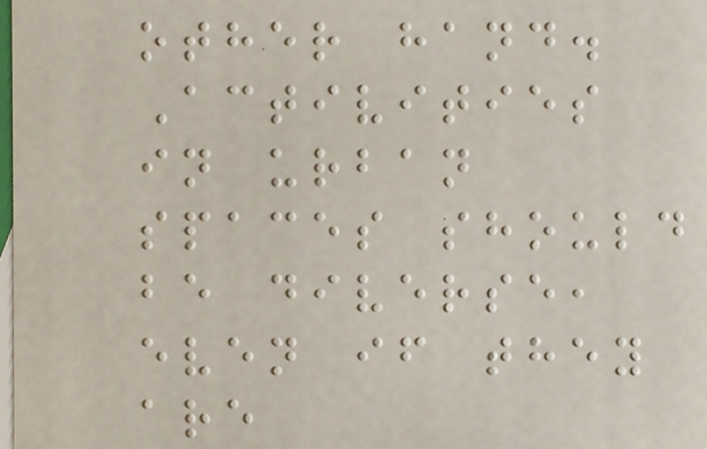other hand.
Activities
in urban
spaces should
be diverse,
even if they
are
